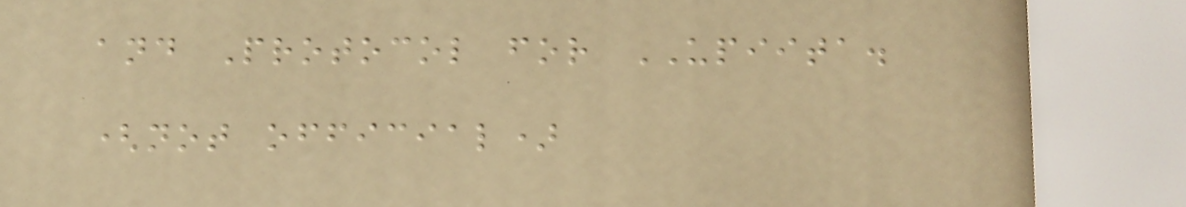and Protocol for UPIITA.
(not official)
